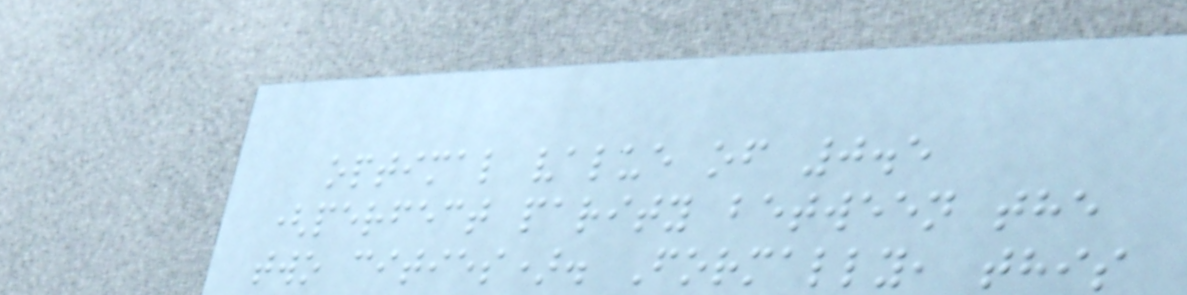optimal value of 0.5
(perfect parity between the
two cities). Formally, this
